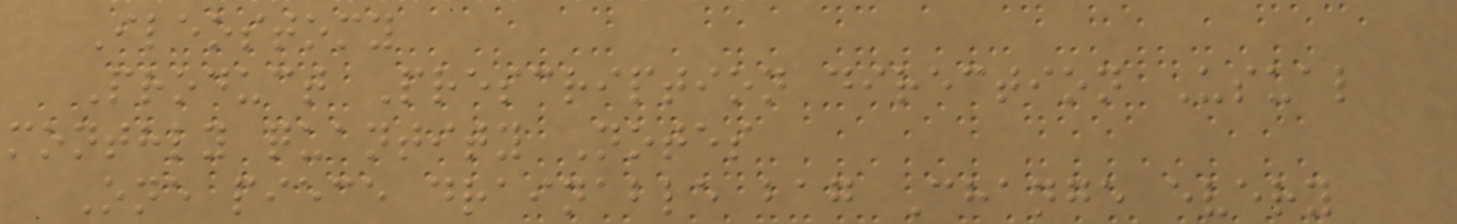Ileostomy
Product Prescription direction Usual
monthly quantity Notes
One piece drainable bag Change every
